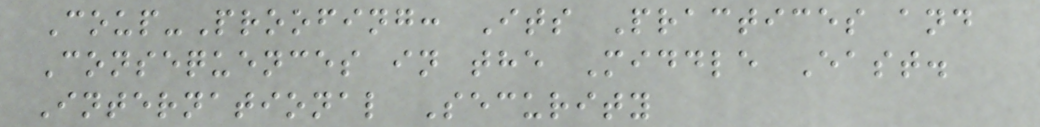Coup-Proofing: Its Practices and
Consequences in the Middle East.
International Security
